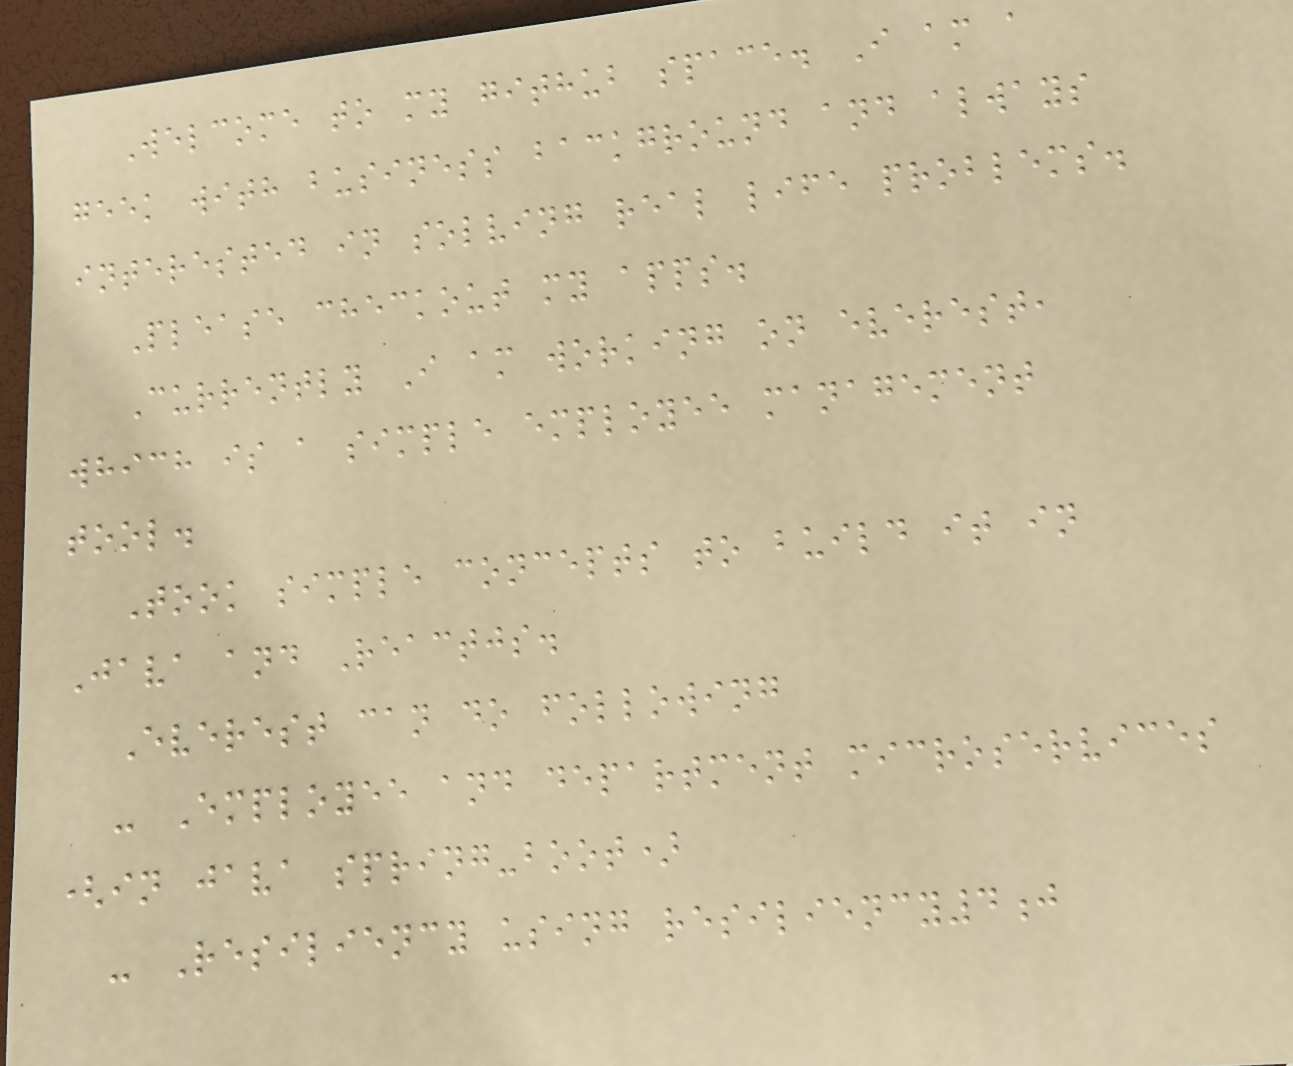Welcome to my github space. I am a
geek with business background and always
interested in solving real life problems.
Please checkout my apps.
Currently I am working on everest,
which is a simple employee management
tool.
Took simple concepts to build it in
Java and Reactjs.
Everest can do following
- Employee and department microservices
(in java spring-boot)
- Resiliency using resiliency4j
